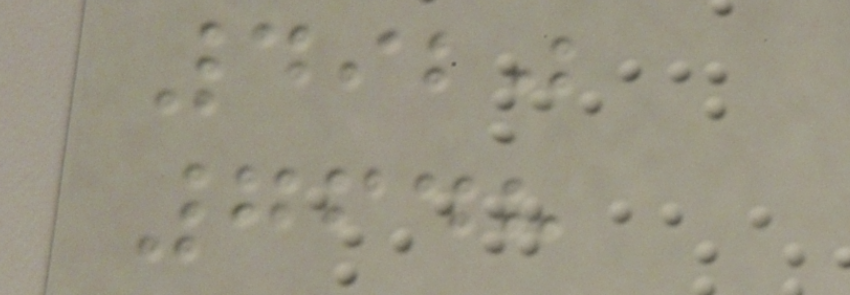4920
7648
